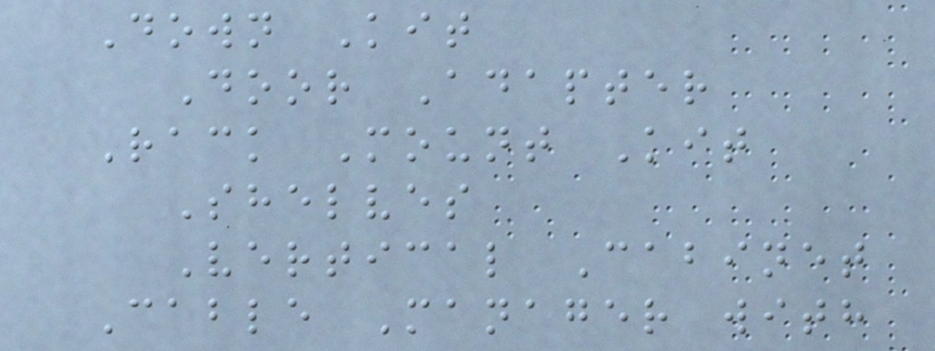Down Kit
Door Adapter
Rack Mount Kit
Shelves
Vertical Cabinet
Cable Manager with
